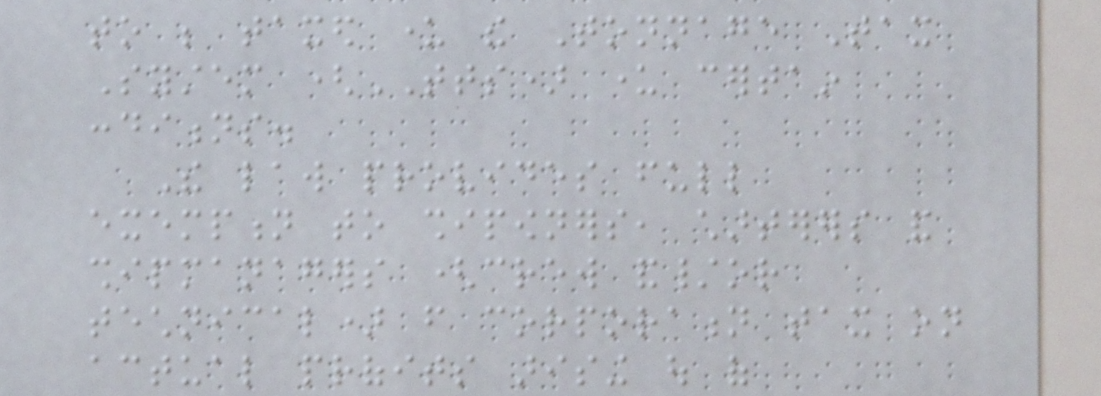to be taxed under the Tonnage Tax
System (TTS) under certain
conditions.
The law provides full
exemption to shipowners, charterers and
shipmanagers (crew and/or
technical) from corporation tax on
actual profits arising out of
